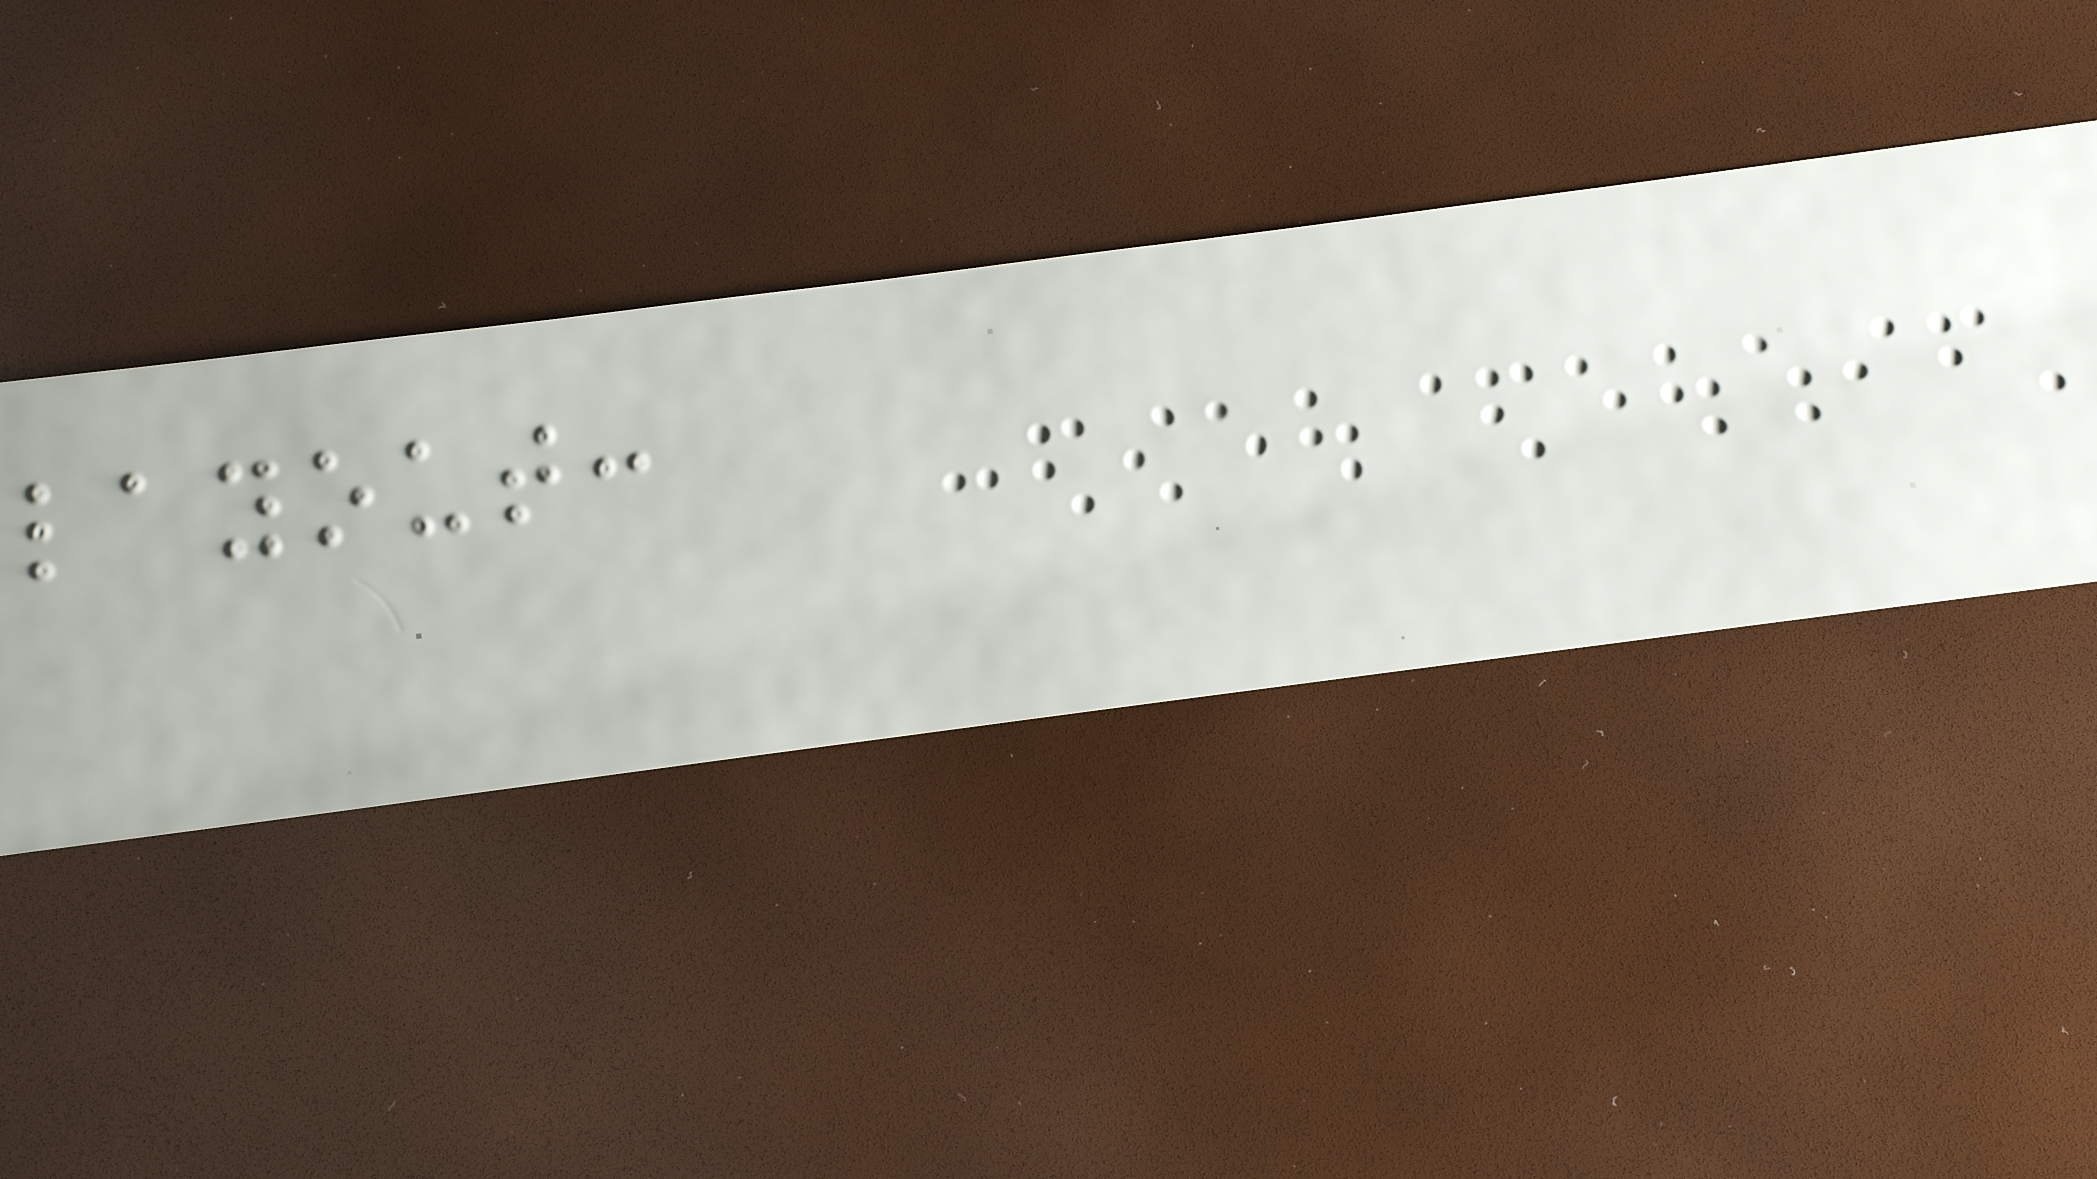layout:
